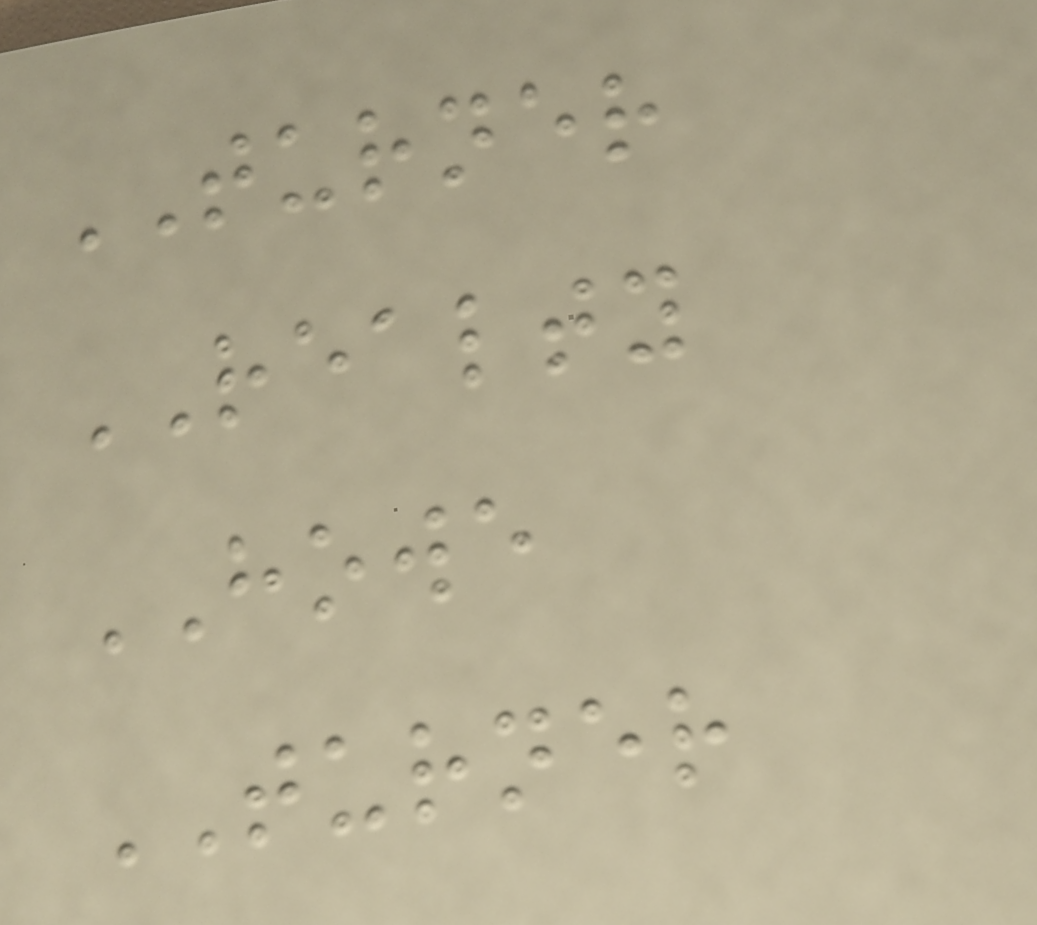TURNER
REALTY
HOWE
TURNER
